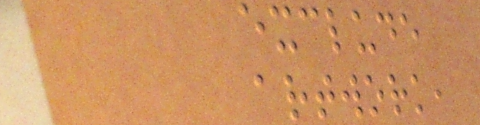exclude
artwork,
